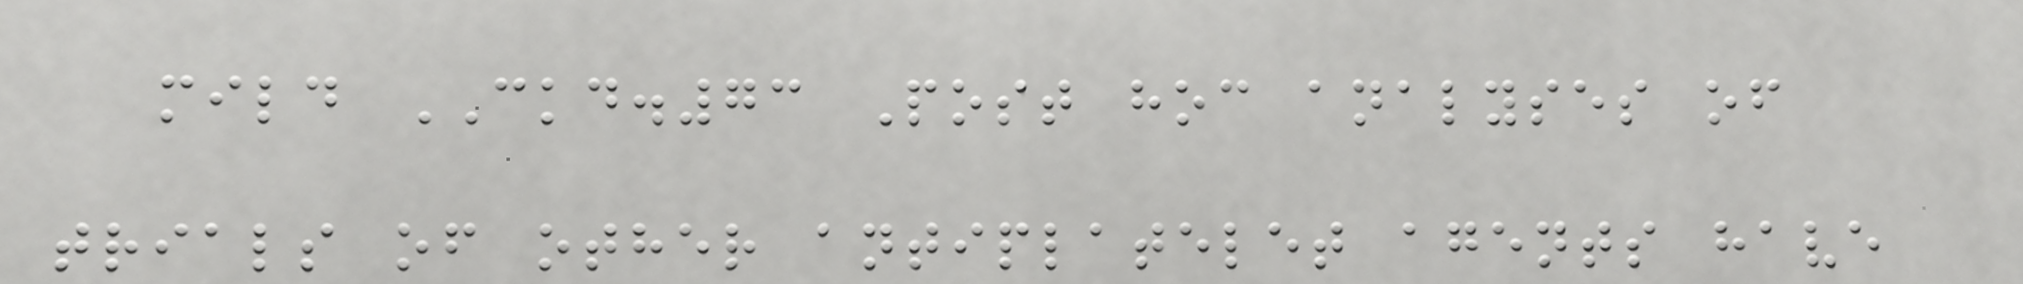mild CKD.73 Post hoc analyses of
trials of other antiplatelet agents have
